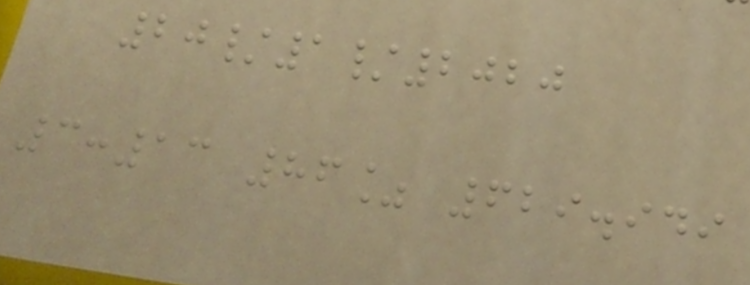20/1/2020
3:13 86% 629.949
